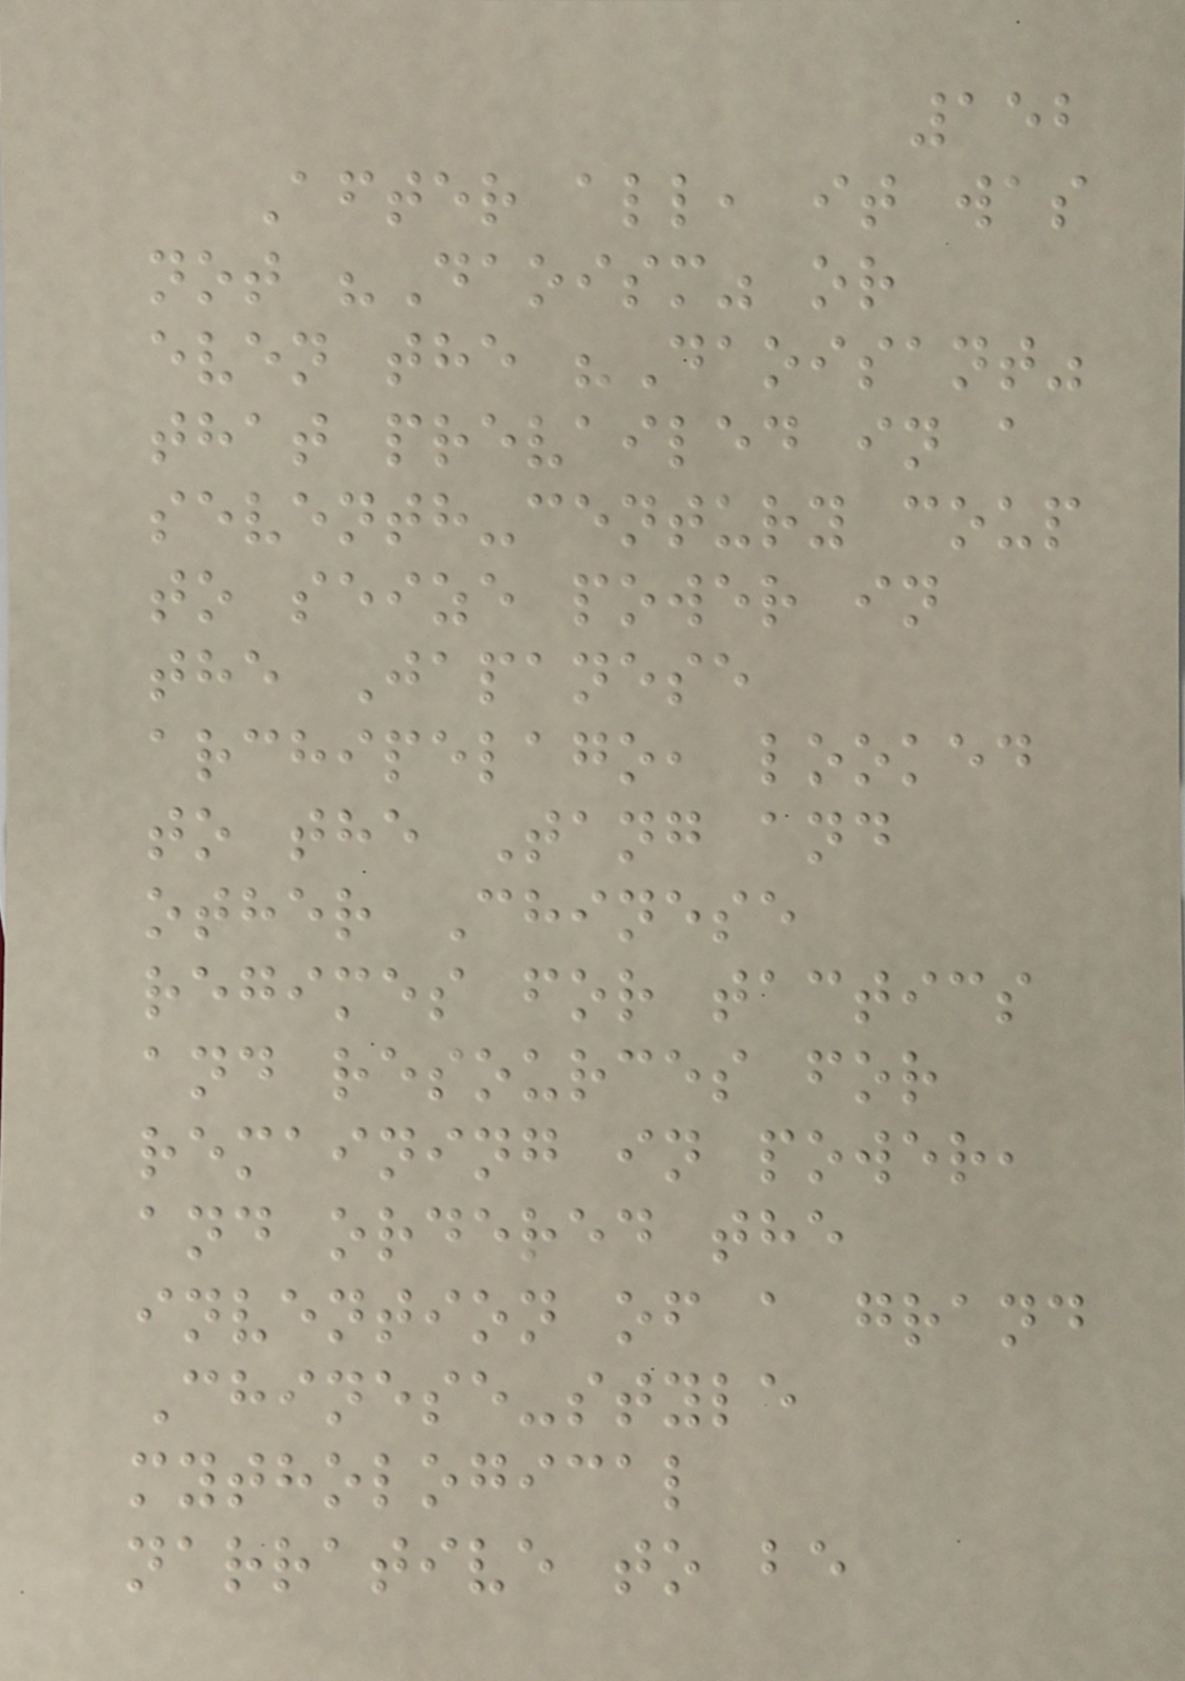152
After all, it was
not "Daoism" or
even the "Daoisant"
that prevailed in a
seventh-century coup
to seize power in
the Japanese
archipelago, looked
to the Tang and
other Chinese
regimes for tactics
and resources for
remaining in power,
and ordered the
invention of a grand
Chinese-style
mythological
narrative to be
